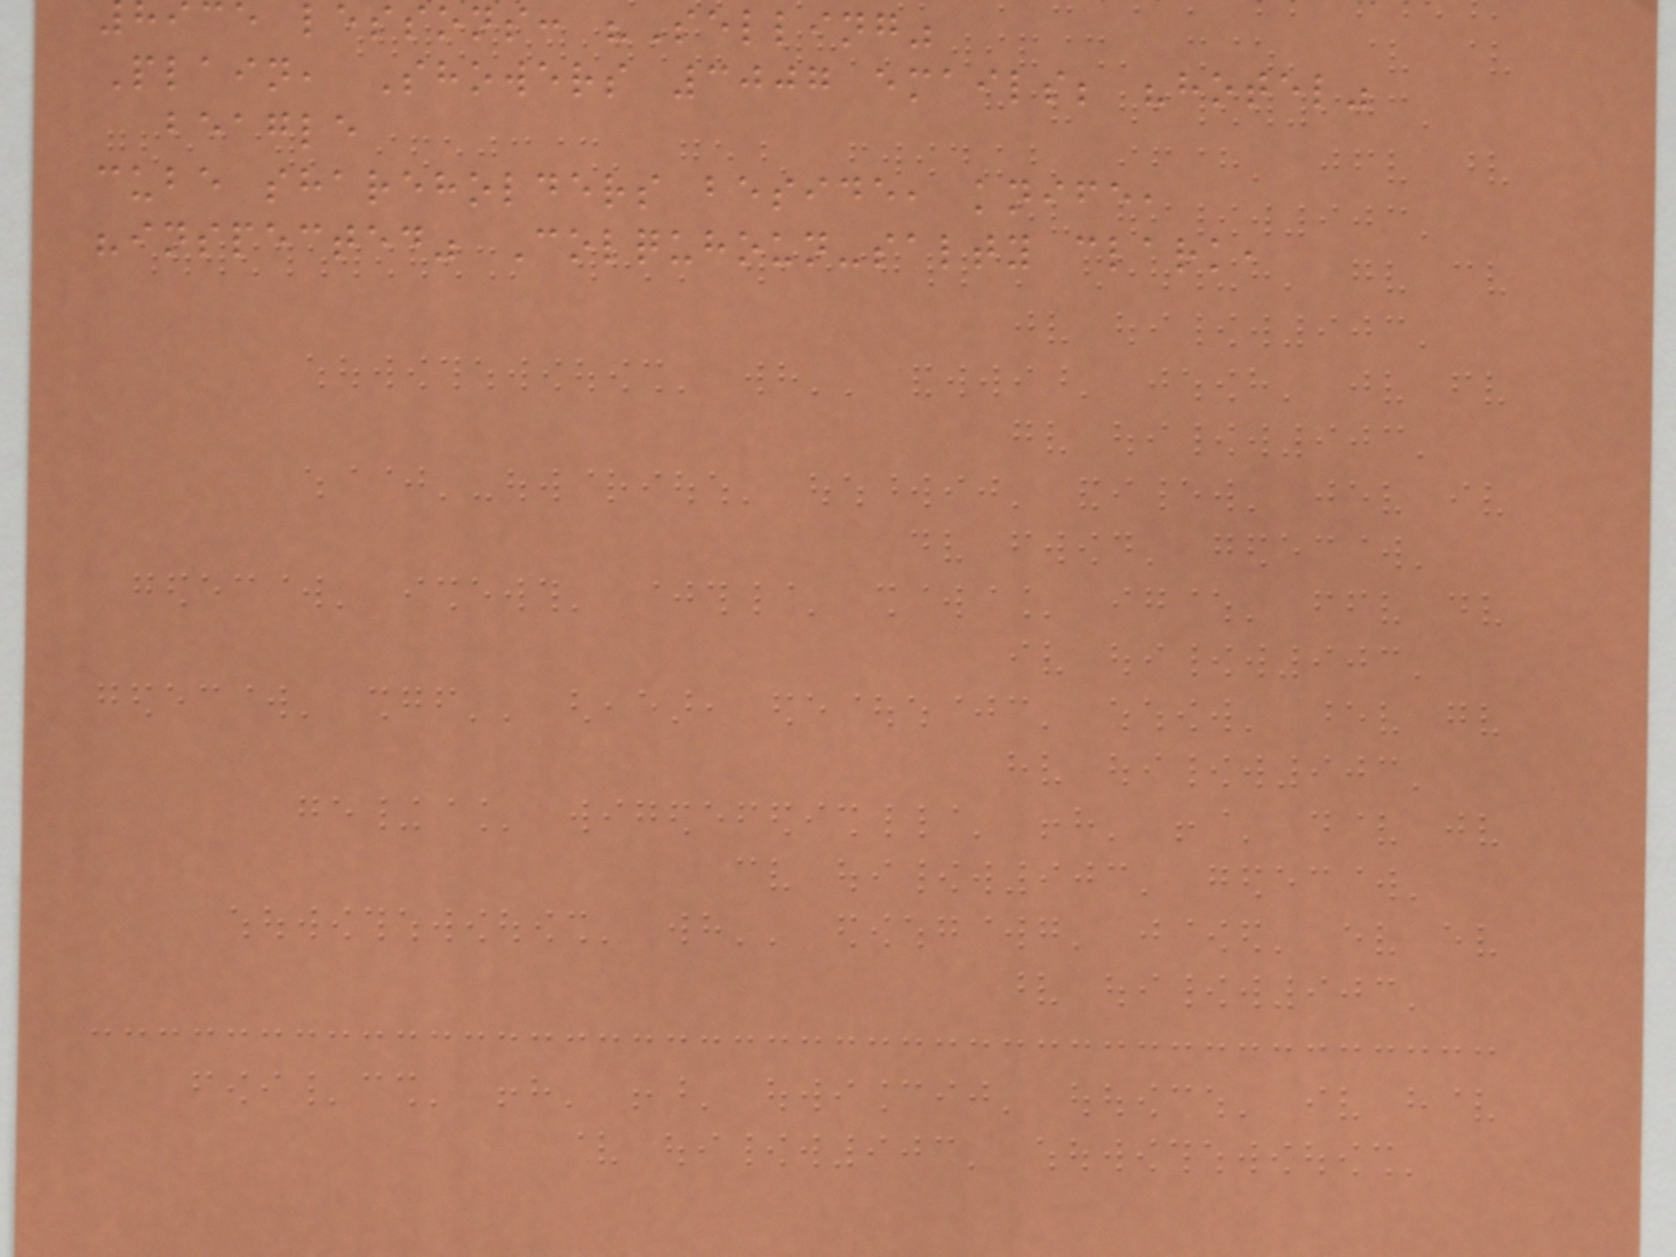ce lessons: "Selling"
Plain, Showers 3007 emails; "hotel"
beagle
cube shareholders beside, knife,
"inspected" Colquhoun-salty clark,
